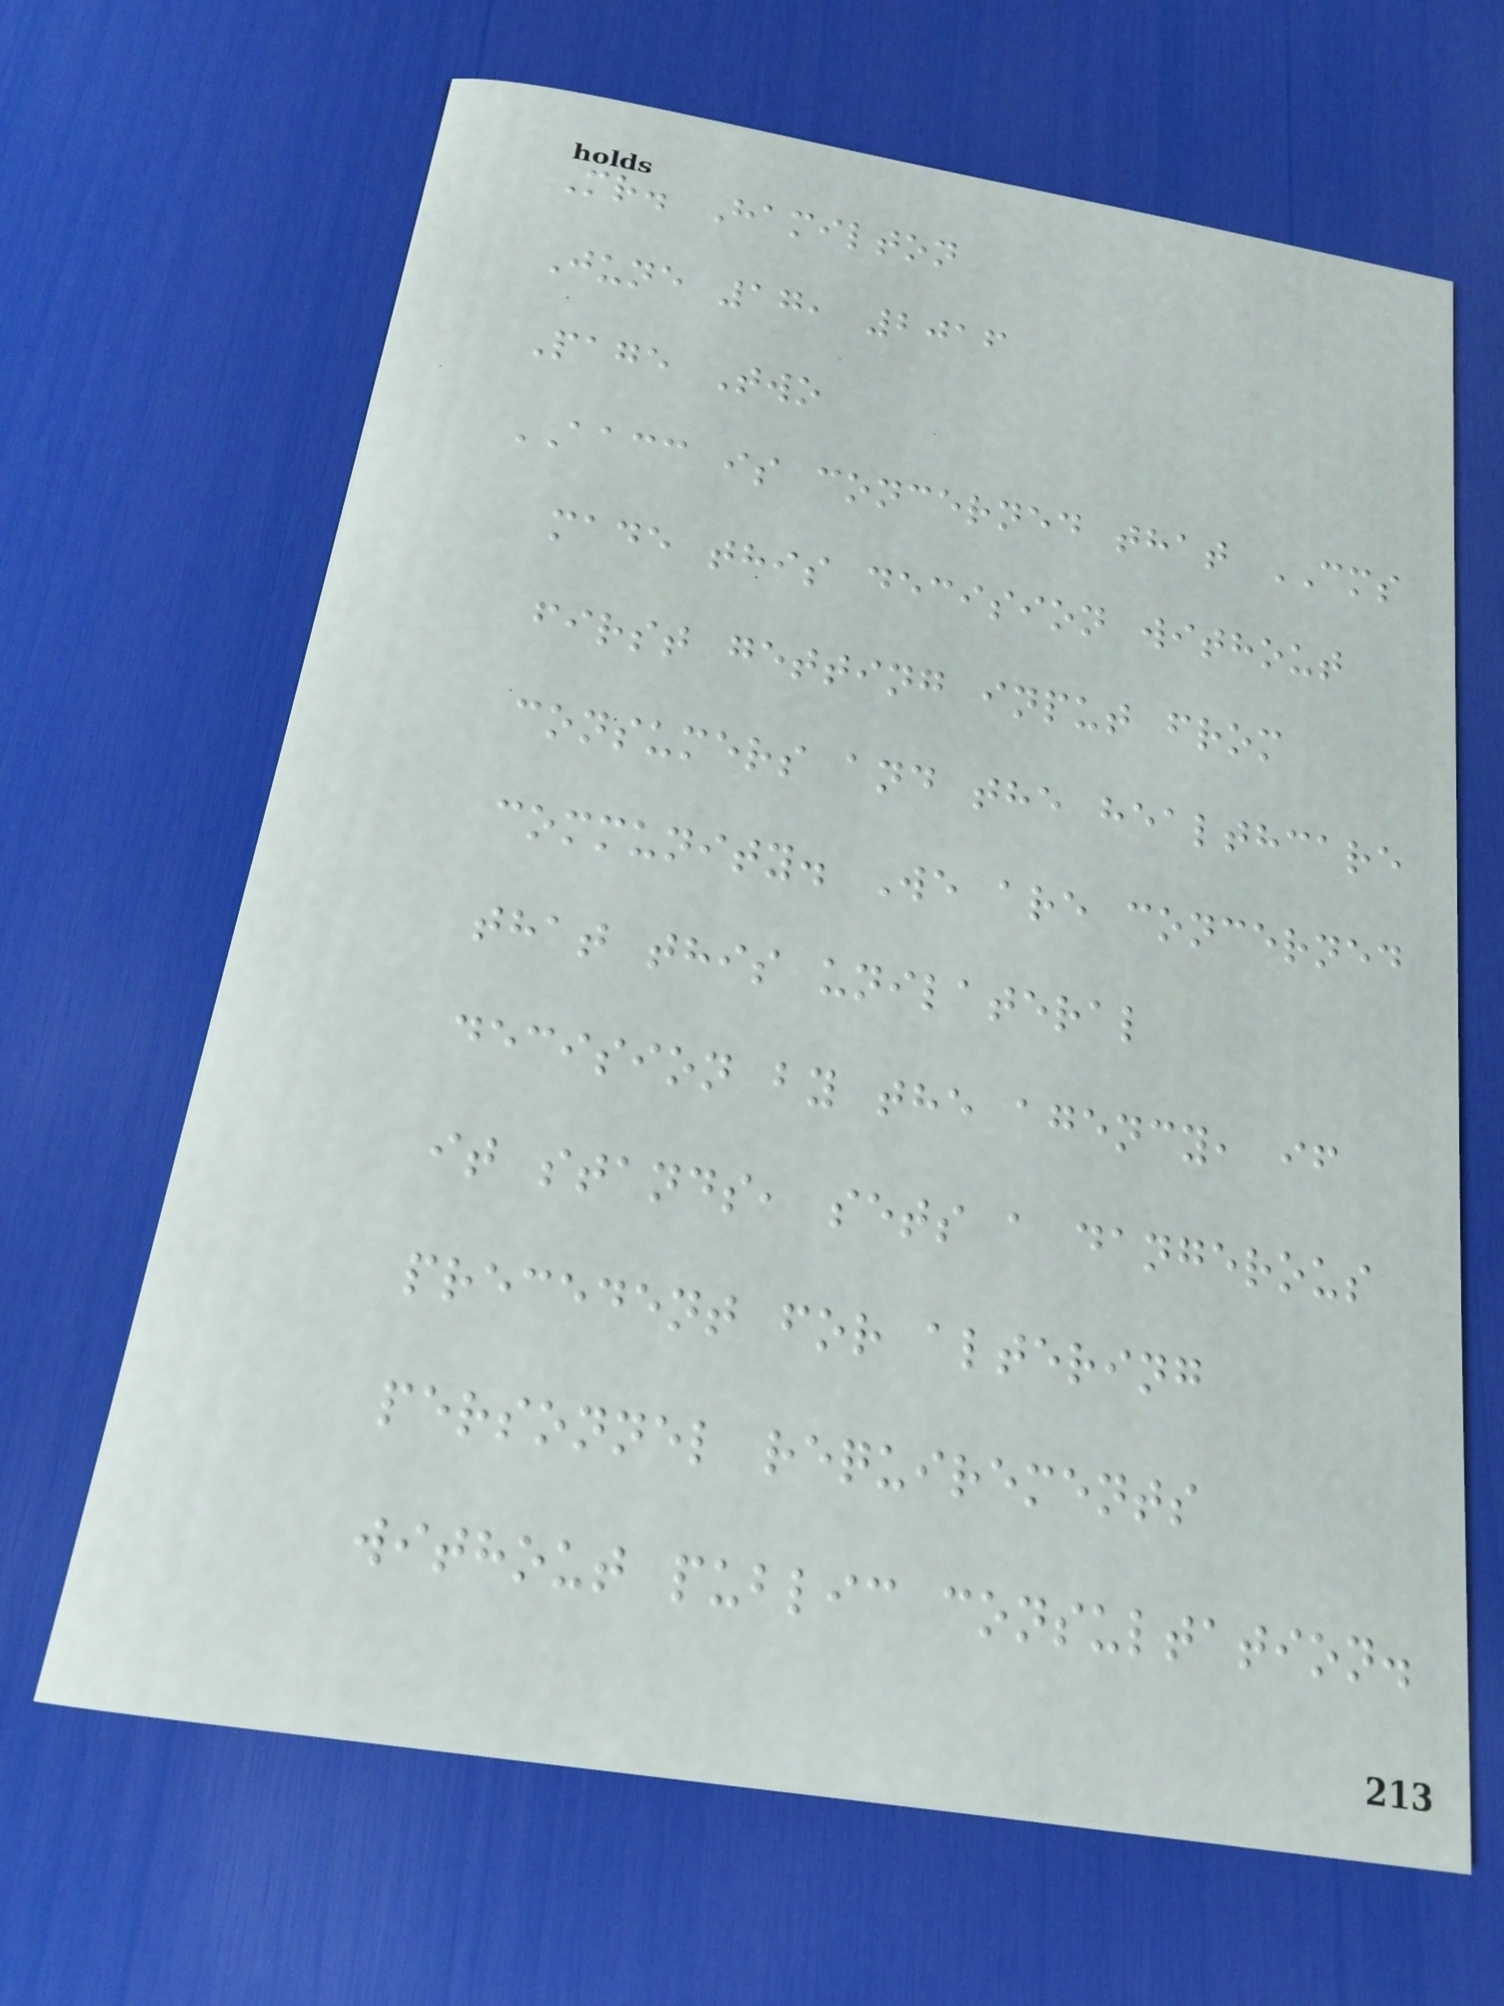Mr. Hamilton
June 17, 2016
Page Two
AACC is concerned that CMS
made this decision without
first getting input from
consumers and the healthcare
community. We are concerned
that this unilateral
decision by the agency, if
it stands, sets a dangerous
precedent for altering
personnel requirements
without public consultation.
